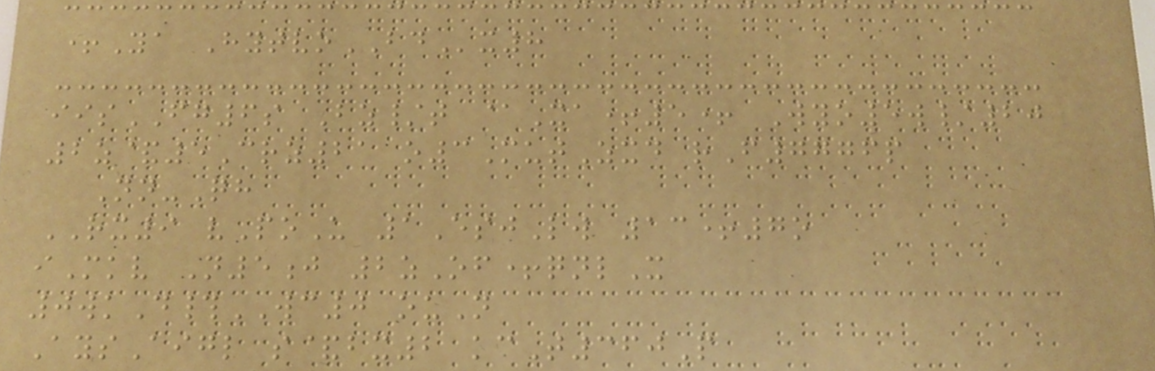+Ya HytvoBDx8
iisFG6s Bz/t @Xa+5+ Wyo5w/20
2z&5Crz21 o3MutZxd rF7776p
Nn-Qh
RX9 vPoU 1EsjLw 13+7o
iMkv N5j 2zOf+qnlX
0wkD#WC0 ouN
AysAigl s&bx2 kcT360P
